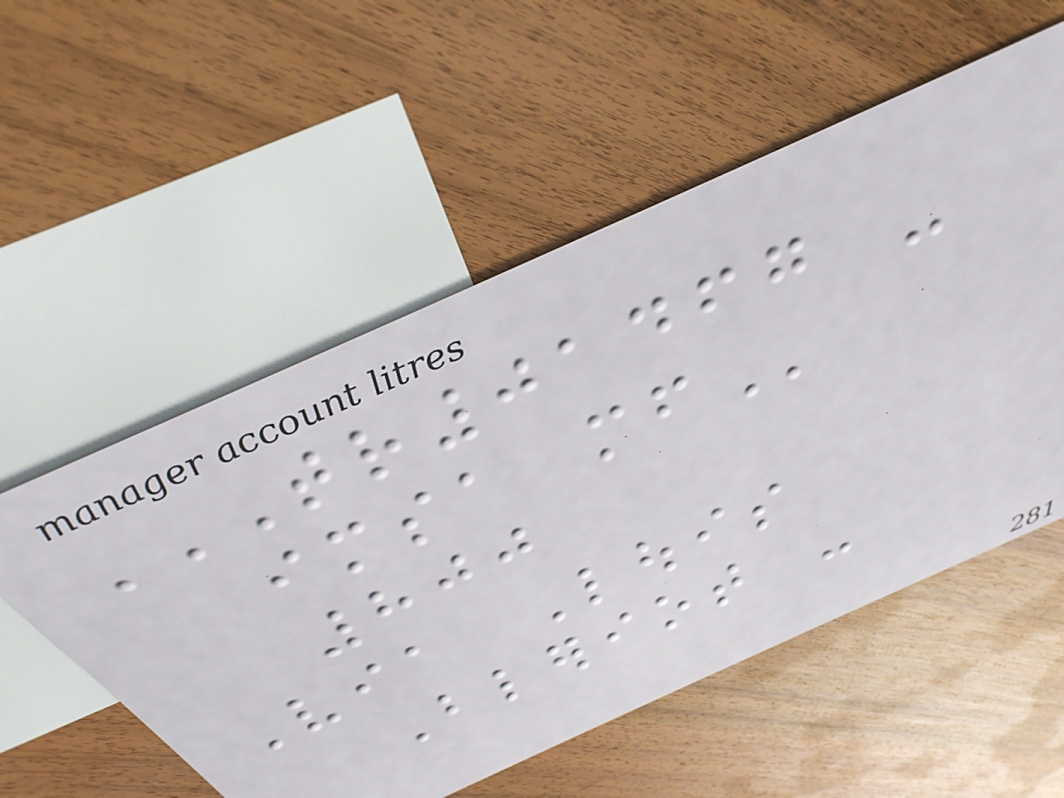TR01467 -
IMSA MF
800
Via Louis
Bleriot -
